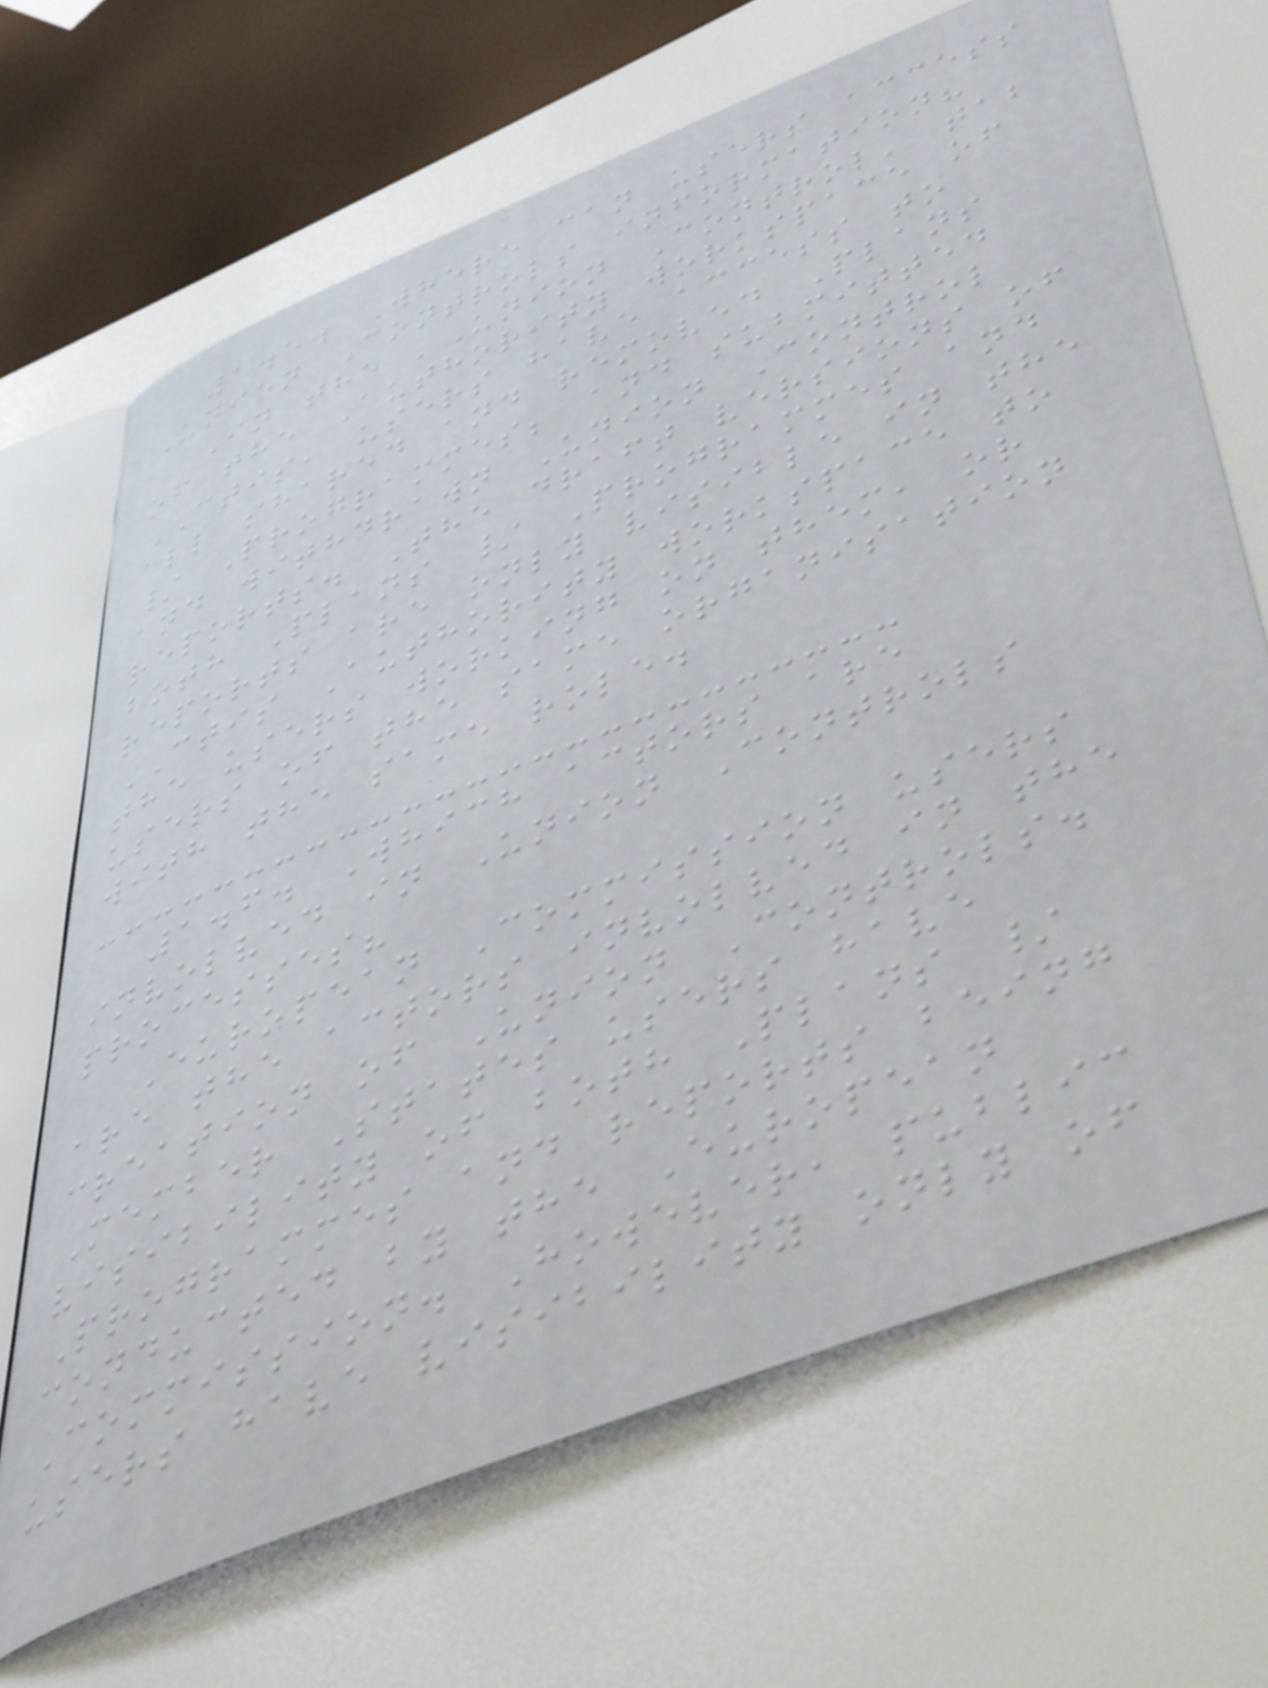1.5. Where can users access
Union Controls information?
In the 'Union Control' tab
of the Authority workspace of
CTIS, users have access to
all shared and removed Plans
/ Programmes; and submitted
and withdrawn Union Control
reports. The draft versions of
both Plans / Programmes and
reports are only visible in the
CTIS Authority workspace to
the users working on them, or
users of the same organisation
with the same role.
1.6. Which actors are
involved in Union Controls
processes?
European Commission users
are the actors involved in the
creation of Union Controls.
Member States users have
visibility of both Plans /
Programmes and reports being
conducted by the European
Commission. However, public
users have visibility only of
